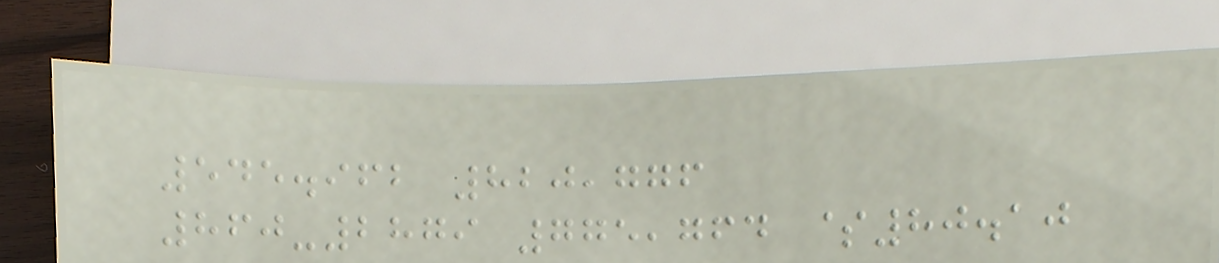545.962 820,776
860-2879 775,764 $80.10
